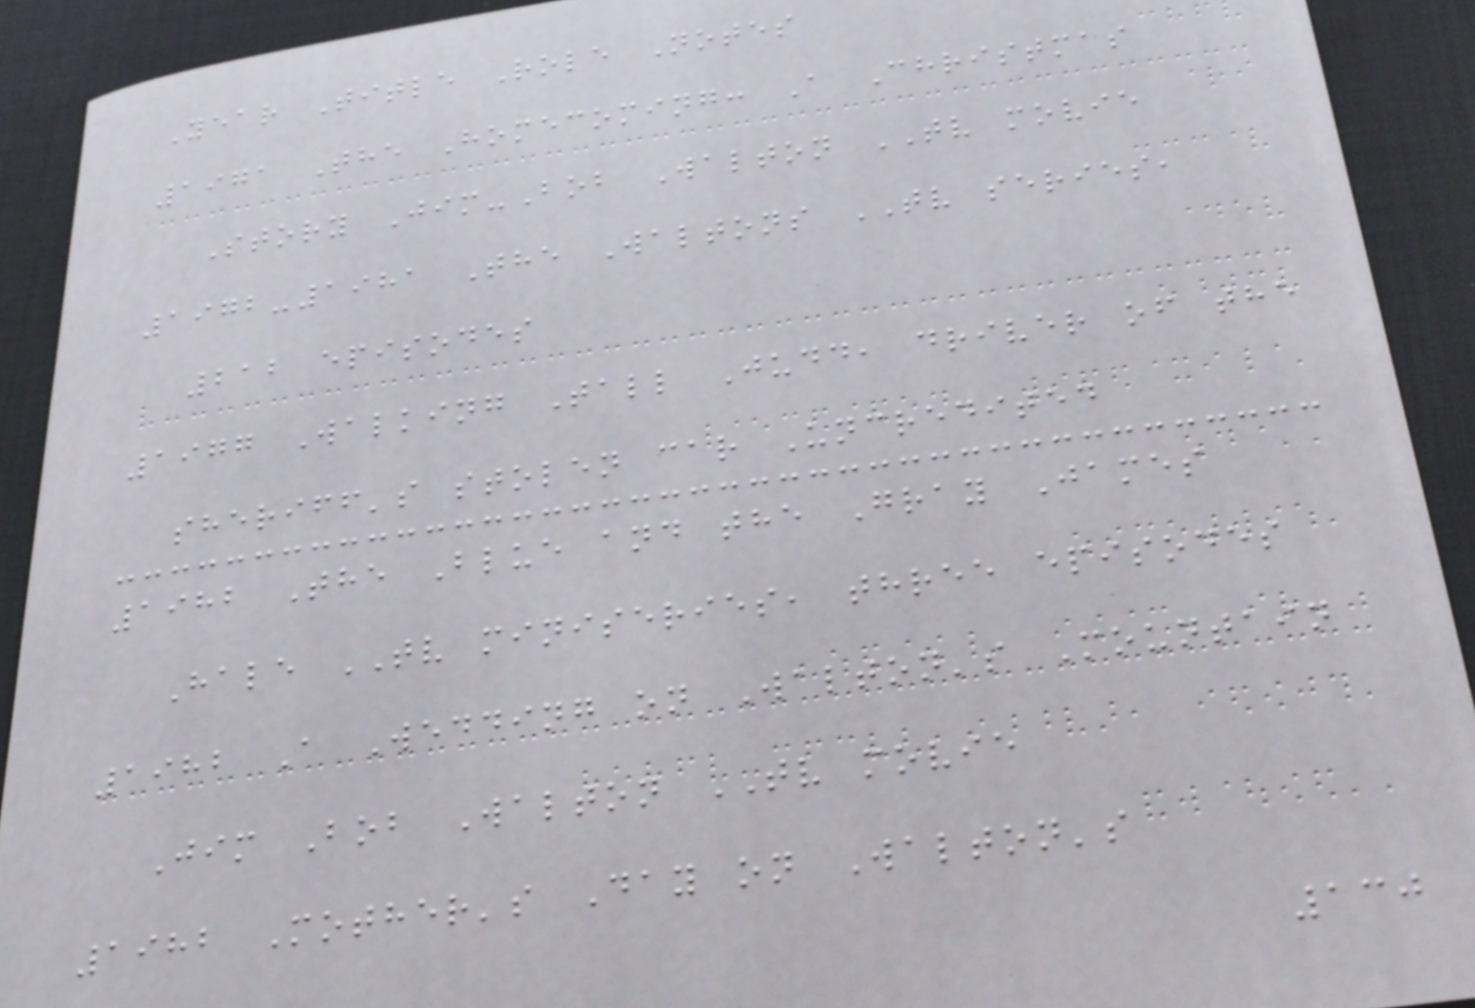Year Title Role Notes
1971 The Homecoming: A Christmas
Story Jim-Bob Walton TV movie
1972-1981 The Waltons TV series,
212 episodes
1977 Walking Tall Judd, driver of the
sheriff's stolen car Uncredited
1982 The Blue and the Gray James
Hale TV miniseries, three episodes
1982 A Wedding on Walton's Mountain
Jim Bob Walton TV movie
1982 Mother's Day on Walton's
130
